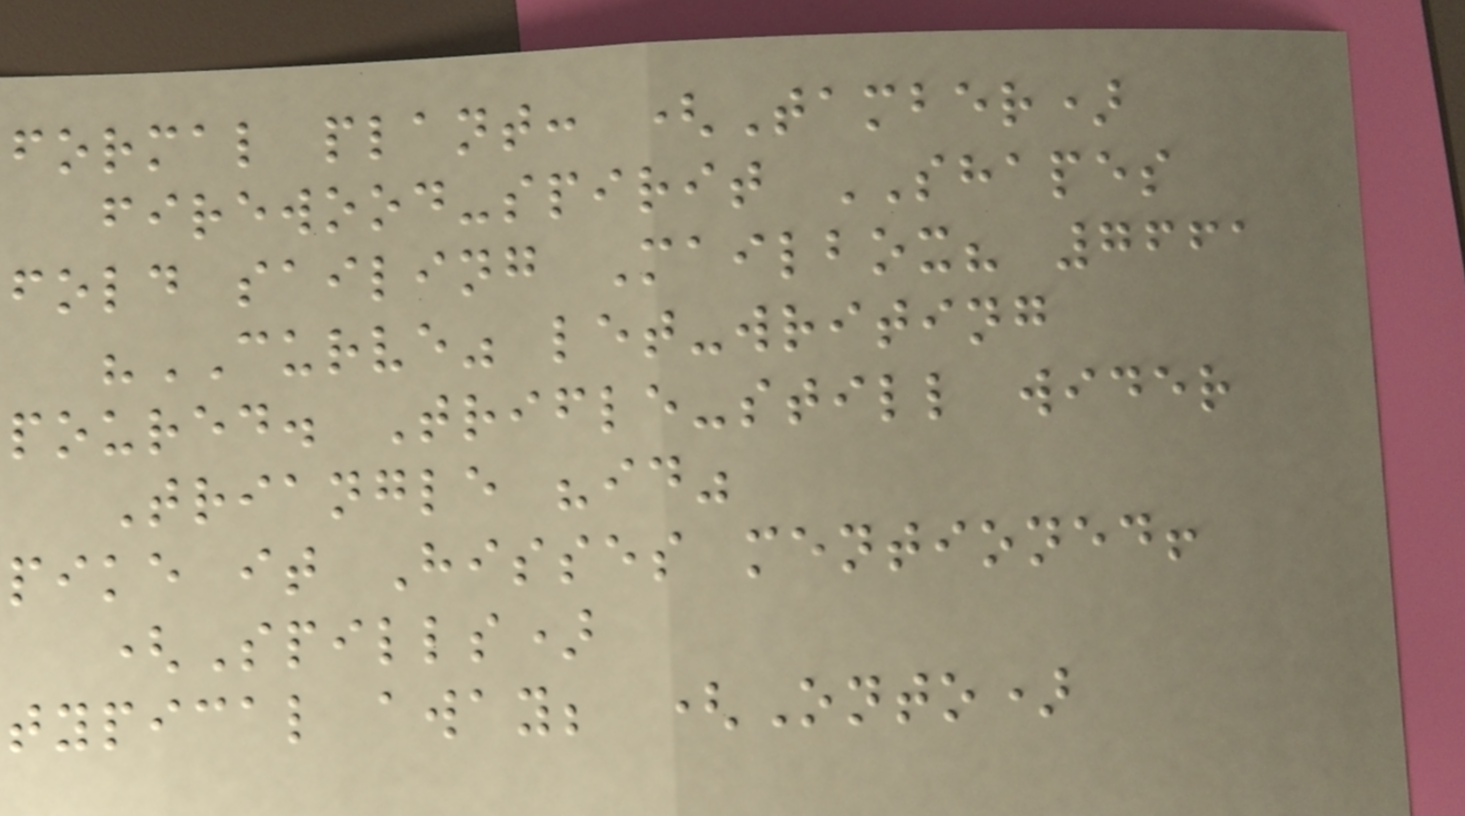formal plant: (Tamber)
firewood-spirit SHAPES
fold sailing Mailbox? 7661
"CURVE" let-writing
poured. Trifle-still wider
Triangle "id"
pike it Hisses mentioned!
(Spills)
typical away; (Onto)
